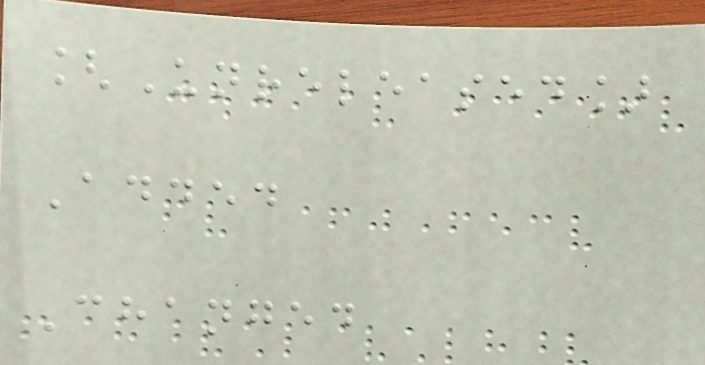[Unreleased]
Added
Changed
